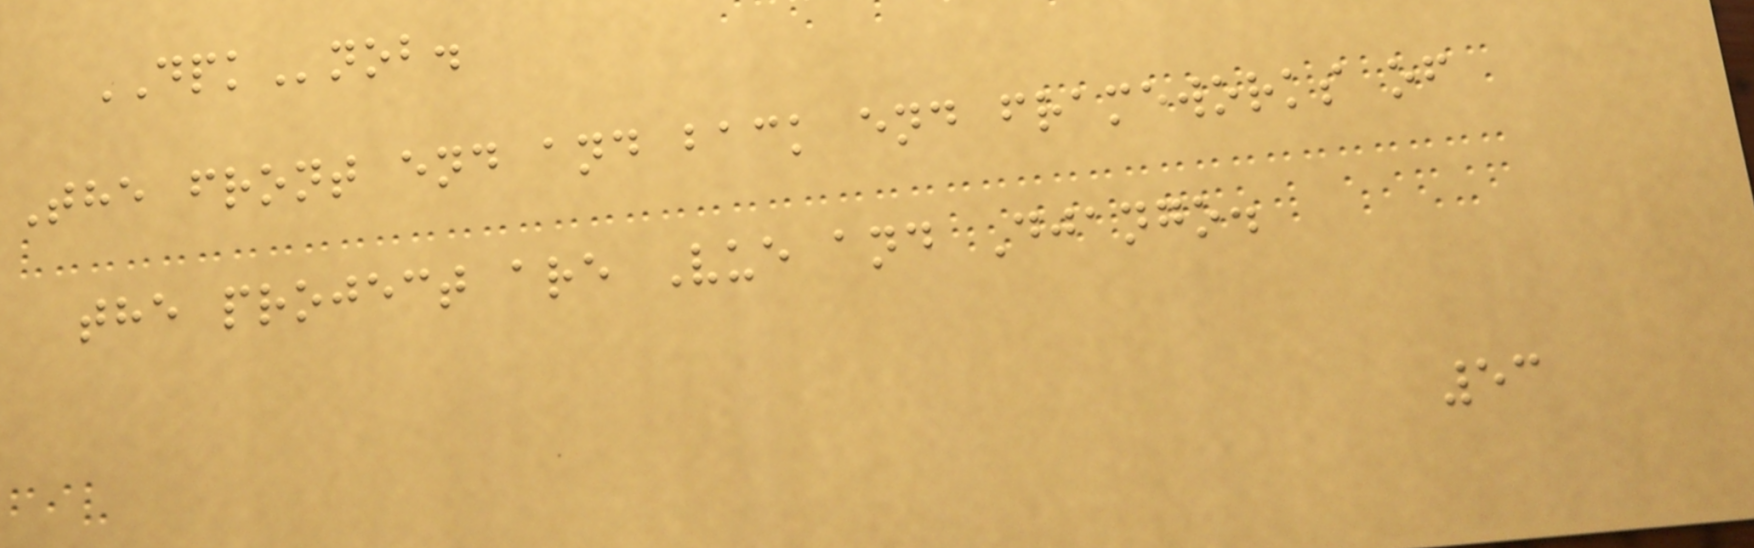DPKnob.
The front end and back end frameworks of
the project are Vue and Django.
53
